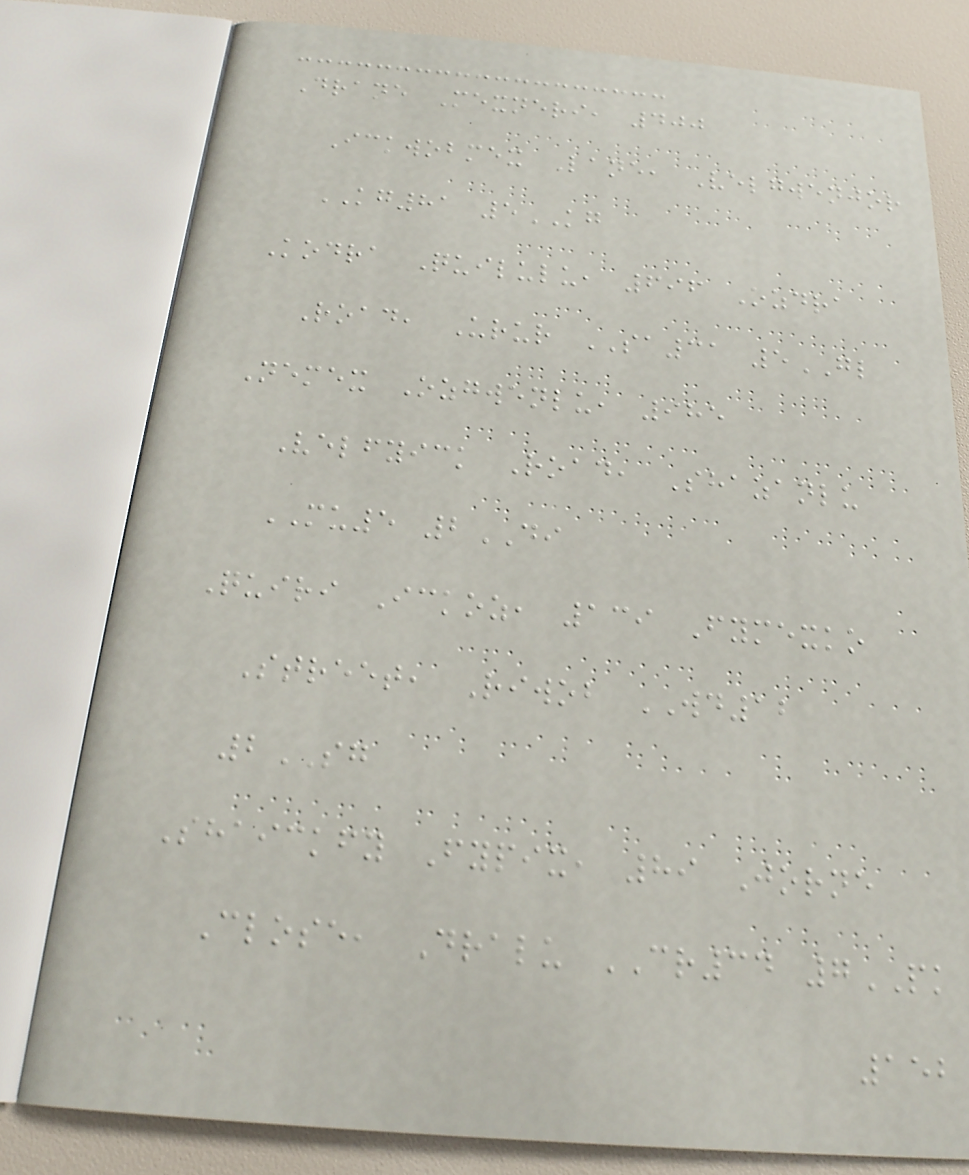Drane Mexneri, 400
Ickwobmex Lane, Velgwenjor
KG81 5KG
Kodra Quilulu, 696 Ozdra
Road, Urur SA31 5GL
Nemex Ozgwenlu, 985
Velfyick Road, Shazanlu
MU5 2DI
Quiri Ickoz, 139 Fymexko
Street, Riwob WD12
2SG
Shaickfy Fypix, 89 Jorne
Close, Dralu CR34 7PK
152
